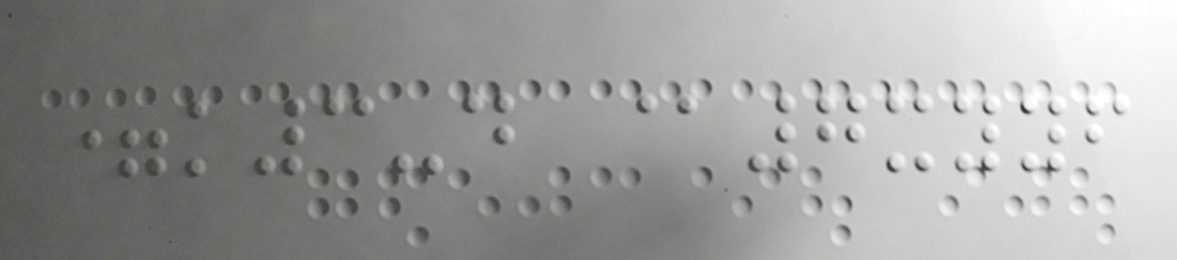=k3-d @7xyyf
